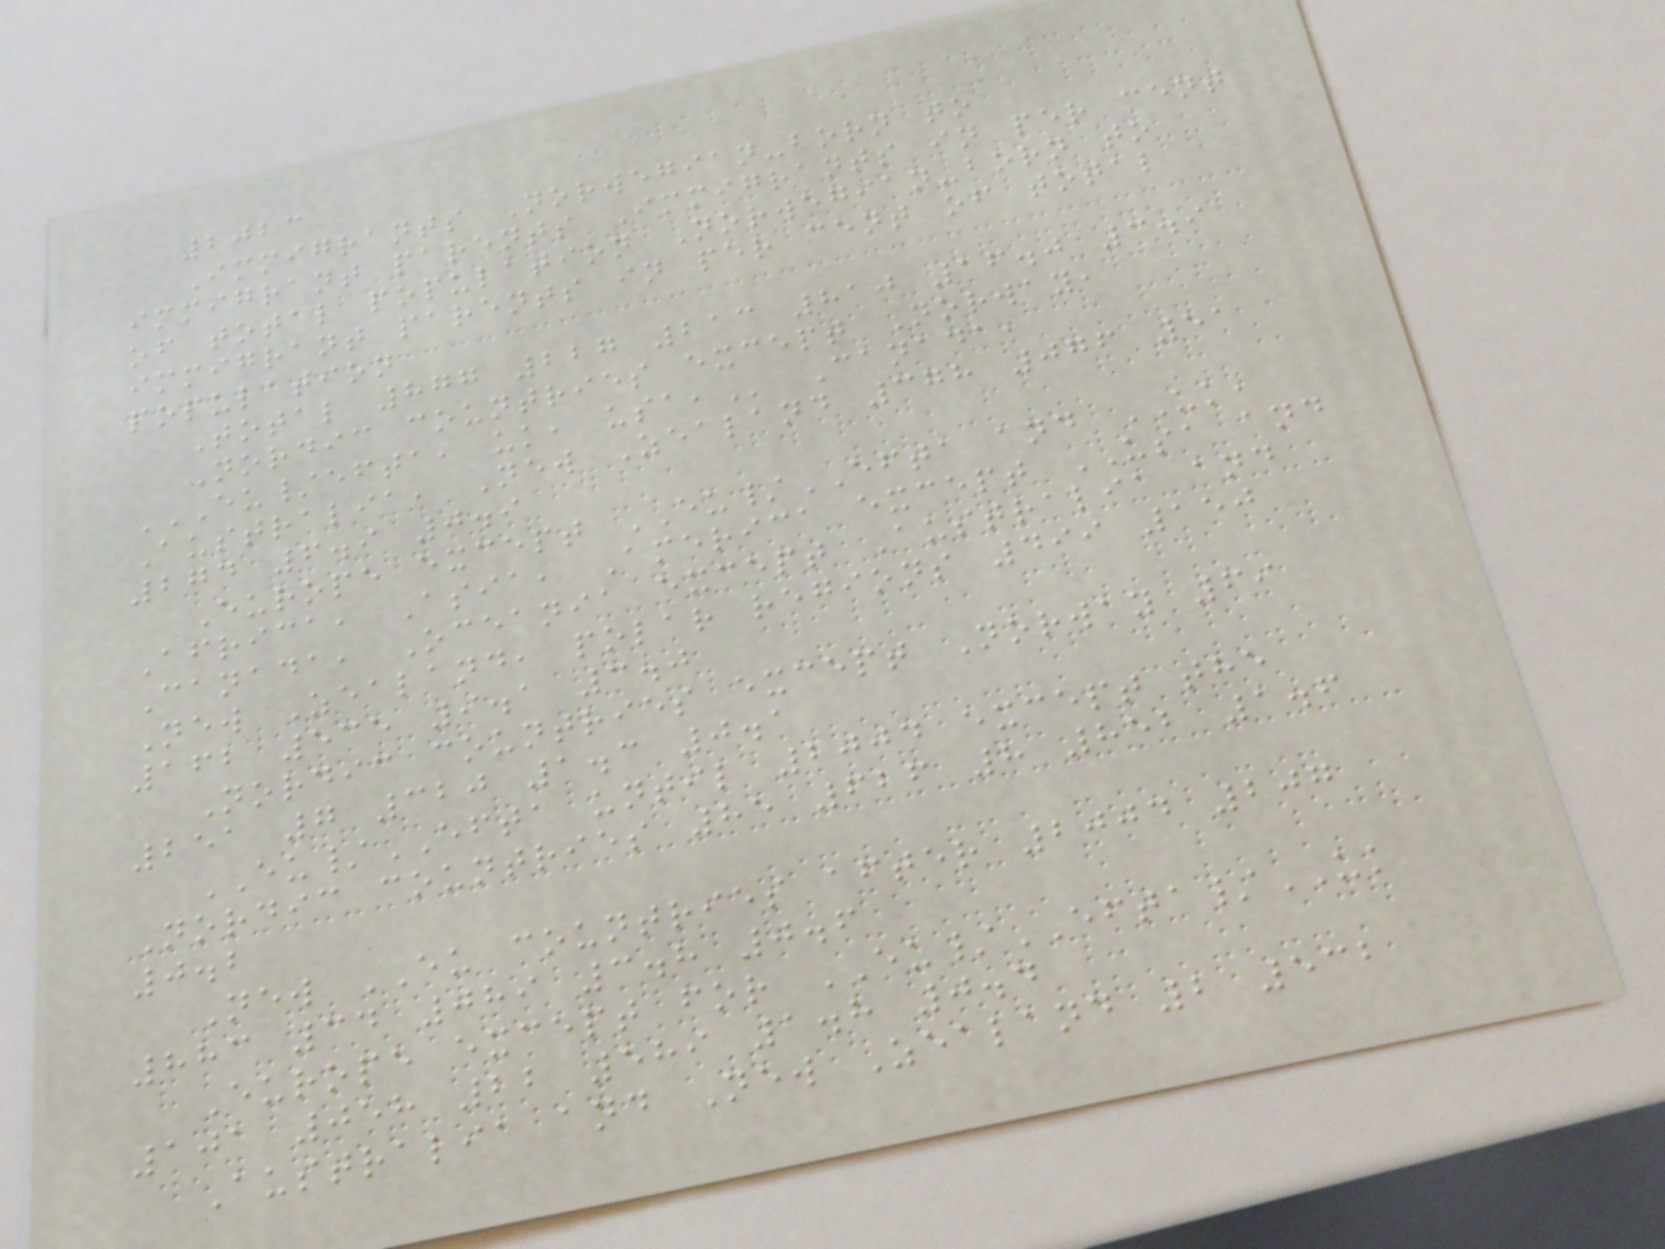2023
Immigrants Norwegian-born to
immigrant parents Immigrants in per cent
of total population Norwegian-born to
immigrant parents in per cent of total
population
Total 877 227 213 810 16.0 3.9
Nordic countries except Norway,
EU/EFTA, UK, USA, Canada,
Australia, New Zealand 378 076 51
274 6.9 0.9
Europe except EU/EFTA and UK,
Africa, Asia, America except USA and
Canada, Oceania except Australia and
New Zealand, polar regions 499 150
162 535 9.1 3.0
Nordic countries except Norway 69
251 7 320 1.3 0.1
EU/EFTA until 2004 except the
Nordic countries 85 626 8 852 1.6
0.2
New EU countries after 2004 207
883 34 089 3.8 0.6
Europe except for EU/EFTA/UK
101 058 22 589 1.8 0.4
Australia and New Zealand 2 532
